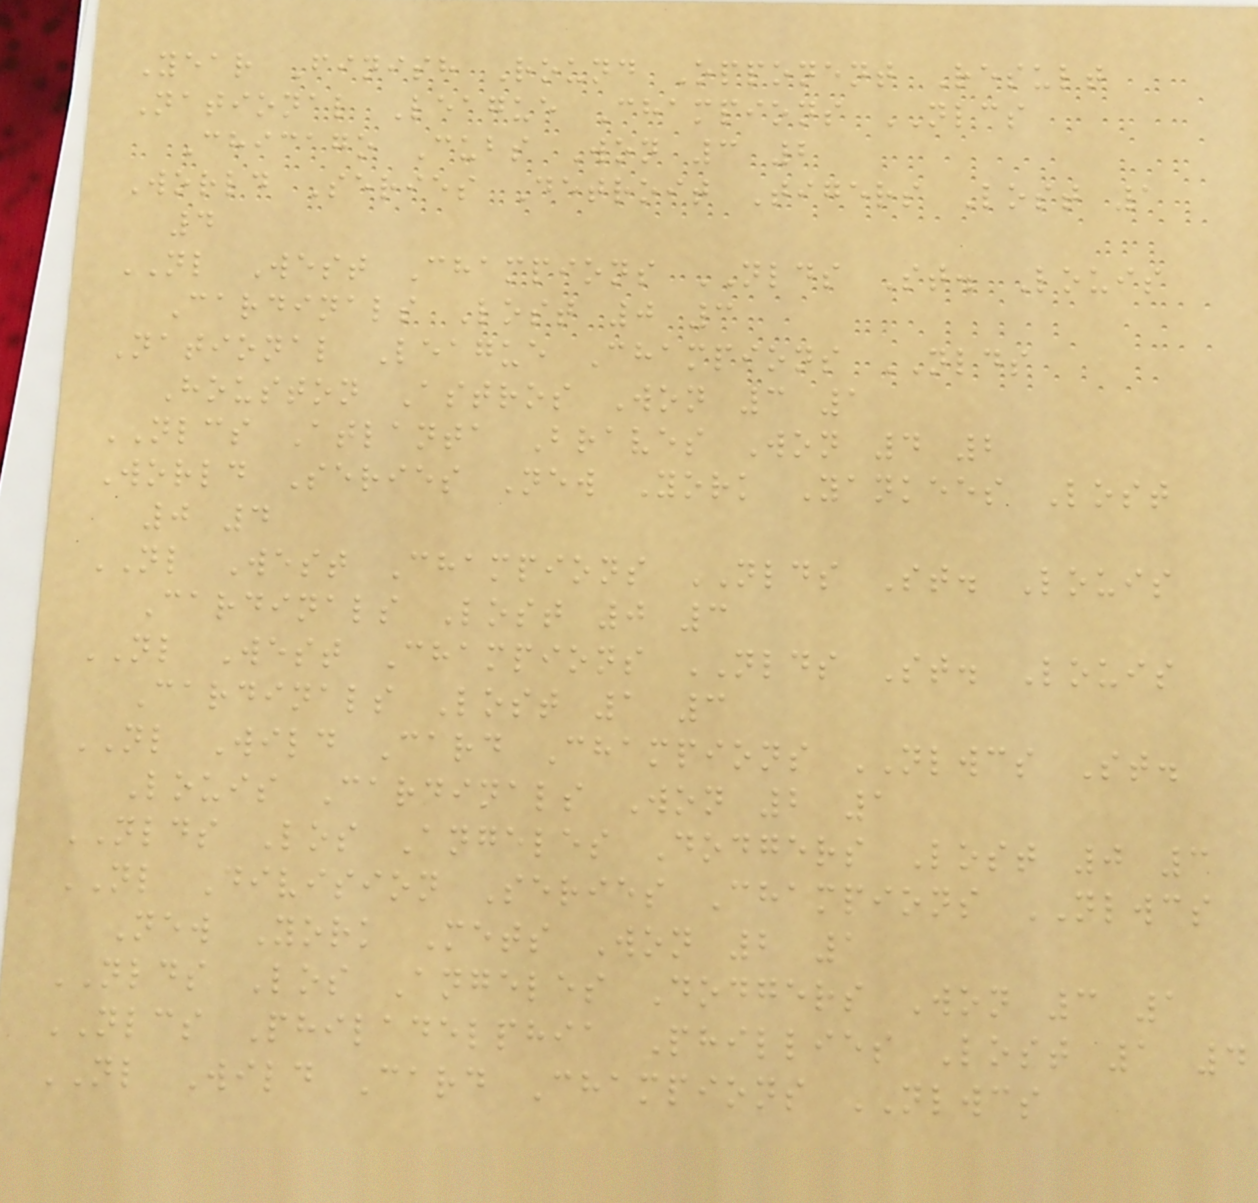Year Finish Round Opponent Result
National League Champions NLCS
Chicago Cubs Won 3 2
World Series Detroit Tigers Lost 1
4
NL West Champions NLDS St. Louis
Cardinals Lost 0 3
National League Champions NLDS
Houston Astros Won 3 1
NLCS Atlanta Braves Won 4 2
World Series New York Yankees Lost
0 4
NL West Champions NLDS St. Louis
Cardinals Lost 0 3
NL West Champions NLDS St. Louis
Cardinals Lost 1 3
NL Wild Card Champions NLWCS St.
Louis Cardinals Won 2 1
NLDS Los Angeles Dodgers Lost 0 3
NL Division Series Champions NLWCS
New York Mets Won 2 1
NLDS Los Angeles Dodgers Won 3 1
NLCS Philadelphia Phillies Lost 1 4
NL Wild Card Champions NLWCS
